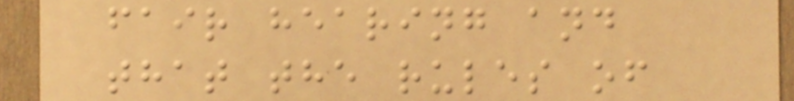fair hearing and
that the rules of
